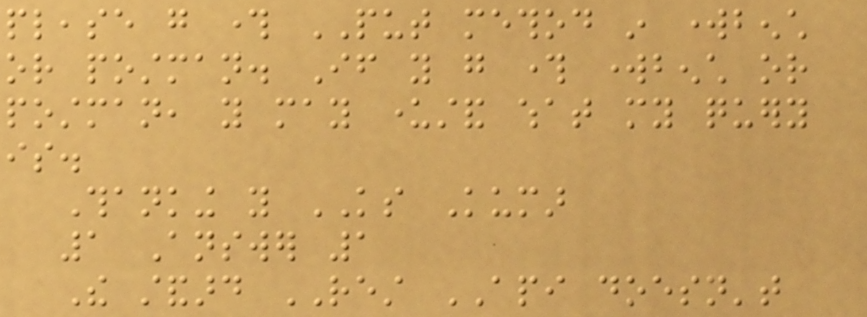please go through PUT method in workbench
or postman. If you go through workbench or
postman, you may understand what my query
is.
Thanking you KS Kumar
1 Answer 1
The standard REST API doesn't
